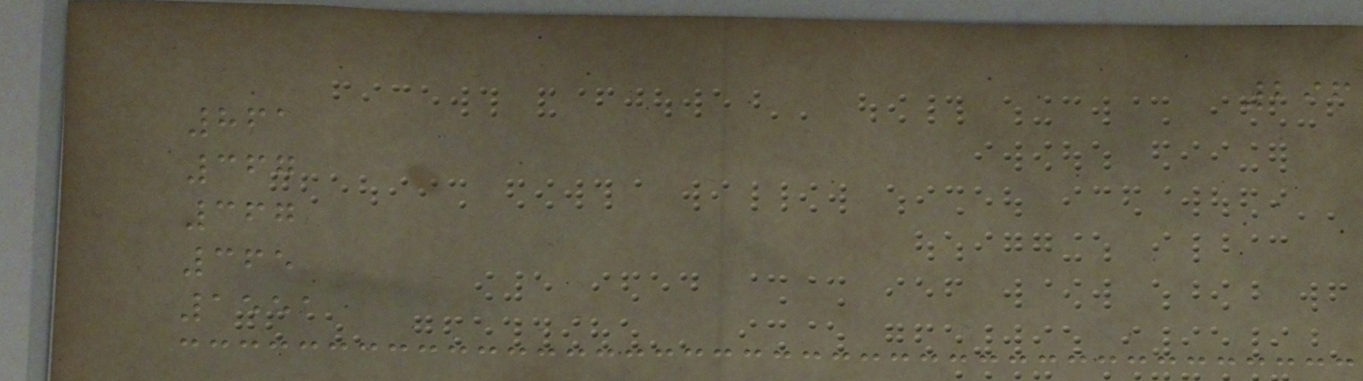296
861
367
367
365
1551
